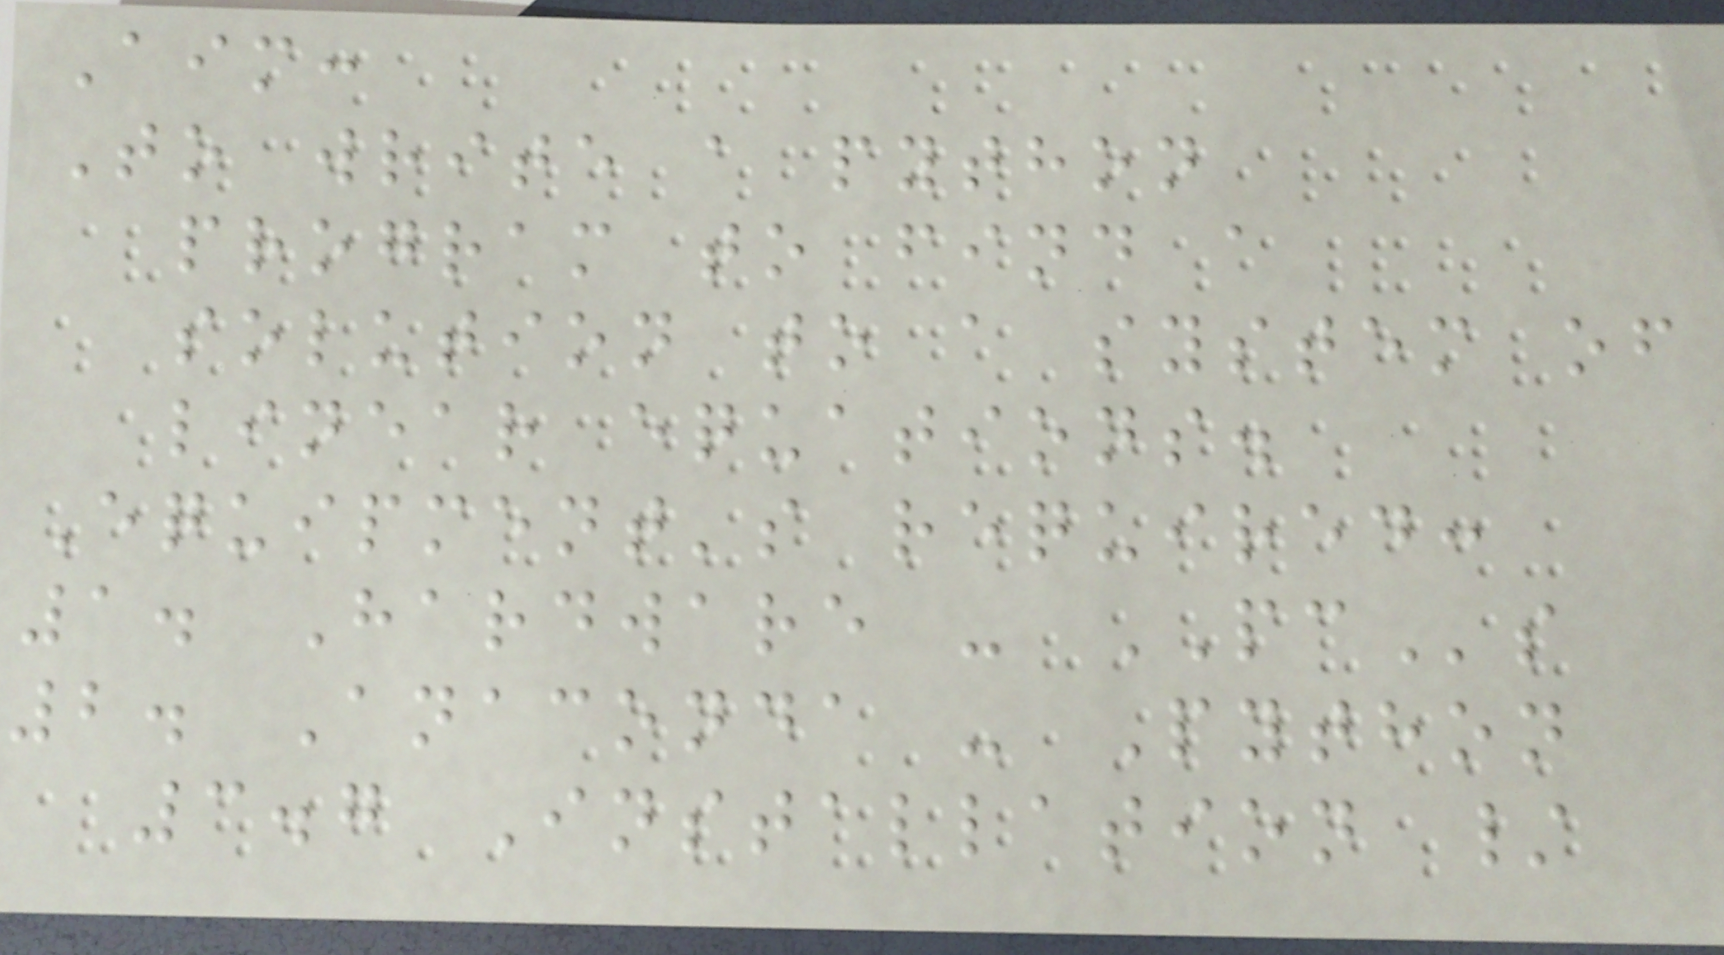Aim:
To write a python
program to find a
solution to a system of
linear equations.
Equipment's required:
1. Hardware - PCs
2. Anaconda - Python
3.7 Installation /
